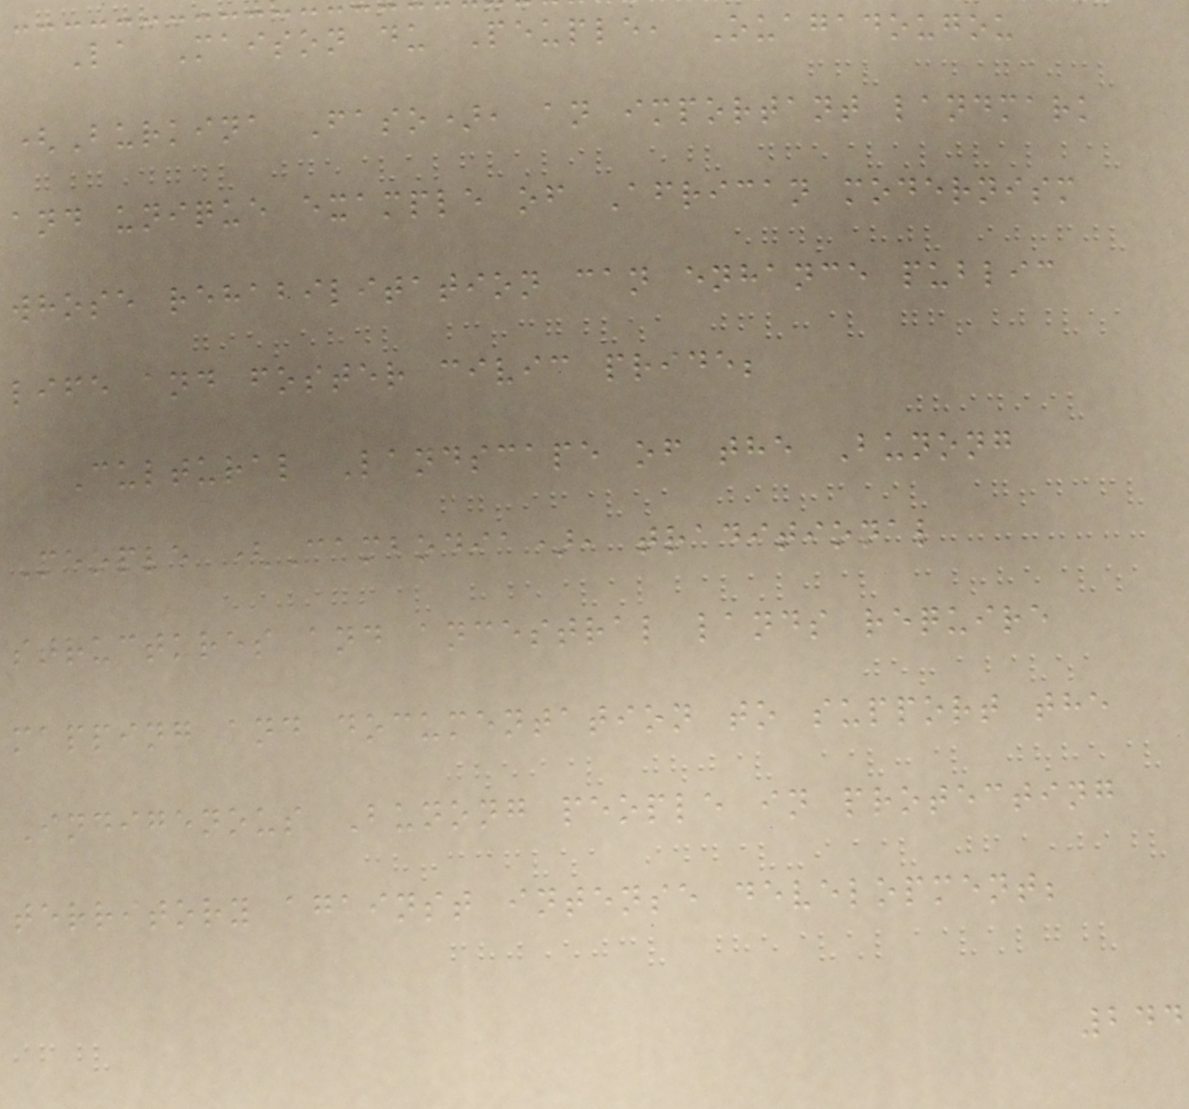La Maison du Peuple, Ouagadougou
(Burkina Faso), an important landmark
and unique example of African modernism
whose rehabilitation can enhance public
life and foster civic pride;
Cultural Landscape of the Bunong
People (Cambodia), traditional
structures and ancestral lands require
mapping and documentation to support the
Indigenous Bunong people in protecting
territory against intense development;
244
